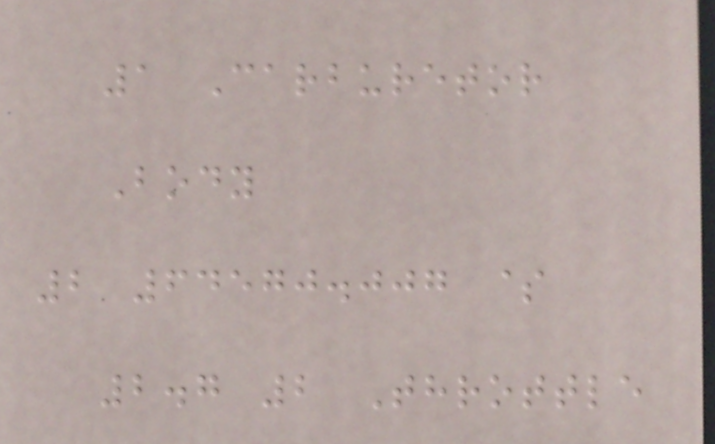1 Carburetor
Body
2 64570.007 $
2.7 2 Throttle
